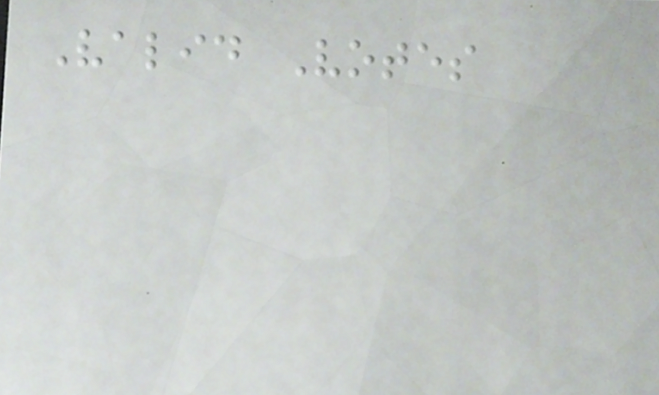Valid Votes
